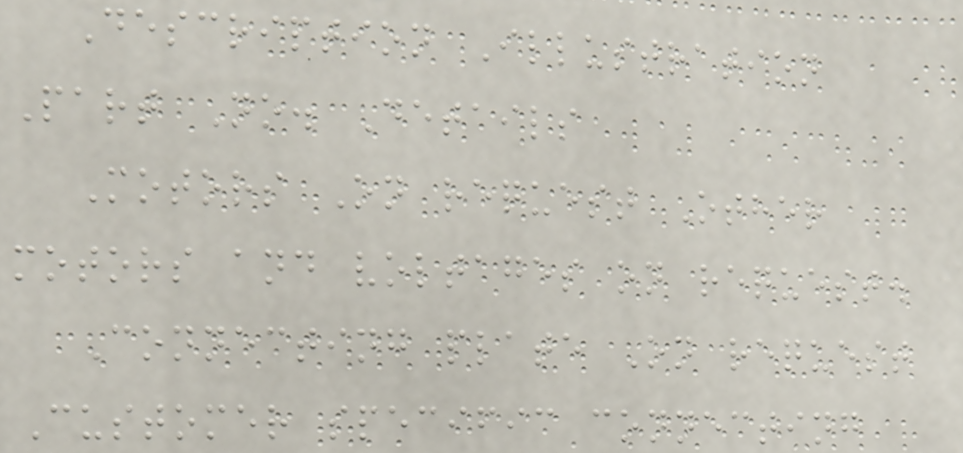Description Illustration
Part No. Details
Motors On request Other
motors and voltages on request.
Connecting plate On request
Customer specific connecting
